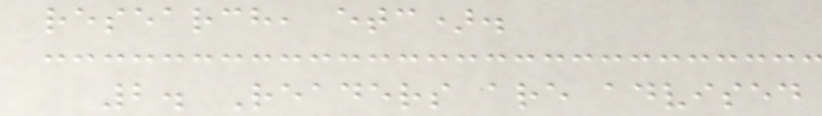research, etc).
2. Readers are advised
